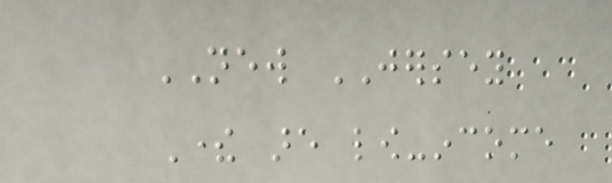NEW JERSEY
There are low-income
